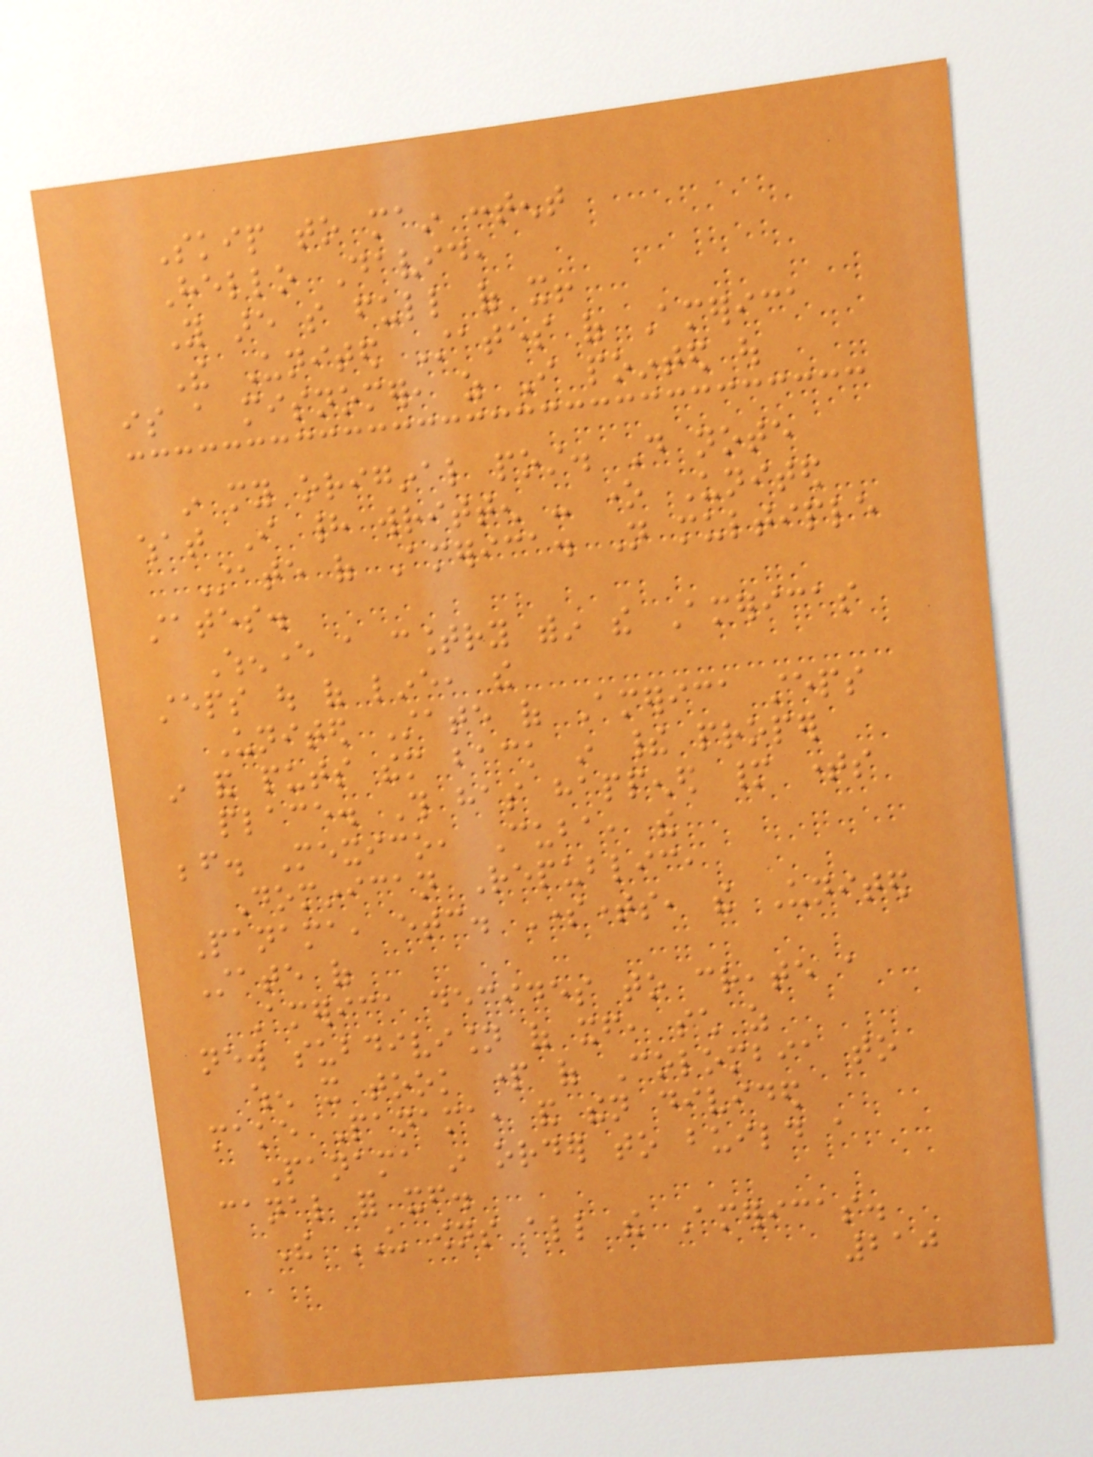Skip to main content
Hello David,
You are so full of it!
The United States of America
is a misnomer, as I pointed out
in my original post. Do note
what I had written - one United
State of America. Not multiple
states.
Whenever a country within the Americas
steps out of line, the
United State of America steps
in and puts them back in their proper
place. This has happened many times
before. Mexico, Cuba, the
Dominican Republic,
Panama, etc. Sometimes, the United
State of
America decides to create a
new subdivision of itself, such as
when it took part of Colombia to
make Panama, and then divided
Panama in order to build a
canal for itself.
The US owns all the Americas.
210
